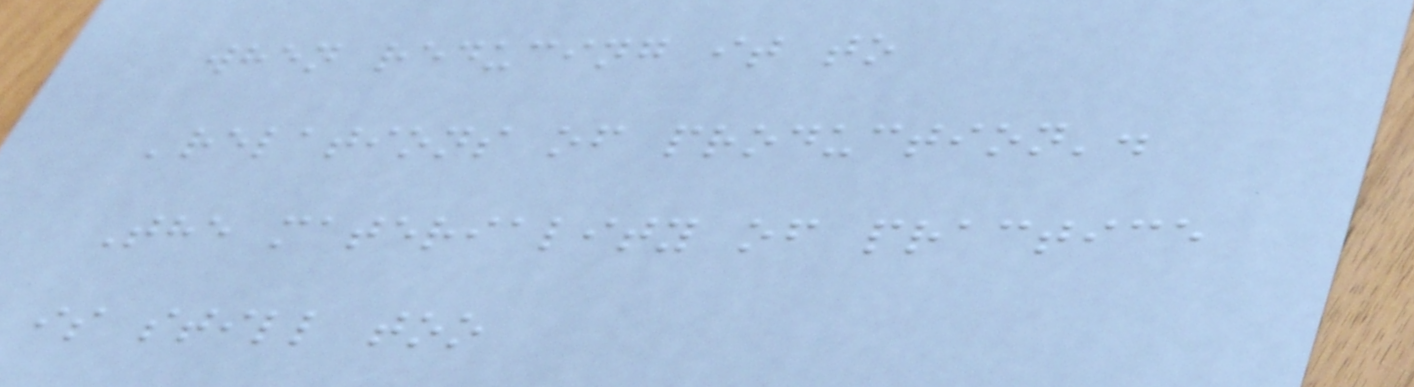when reducing it to
'relations of production'.
The materiality of practice
is still too
